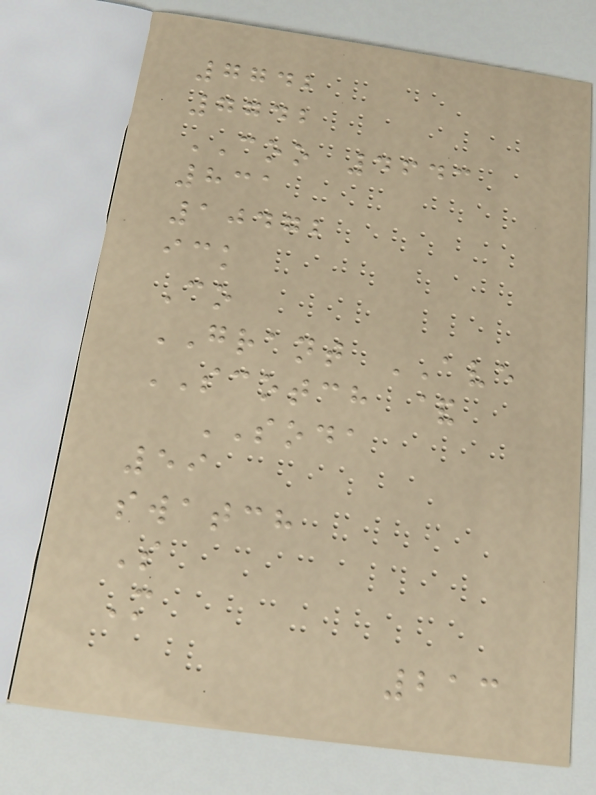7742
7742
COO 4643
831
10472
ick
Co
GRANT AVE
SCOTCH &
SODA
59
swatch
S
M
213
